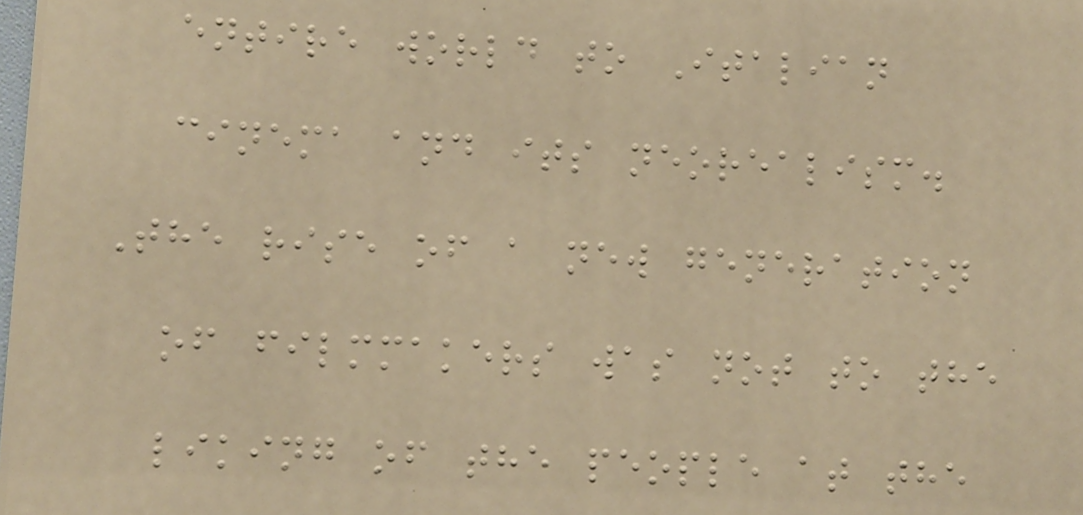entire world to Italian
cinema and its neorealism.
The rise of a new generation
of filmmakers was not to the
liking of the people at the
